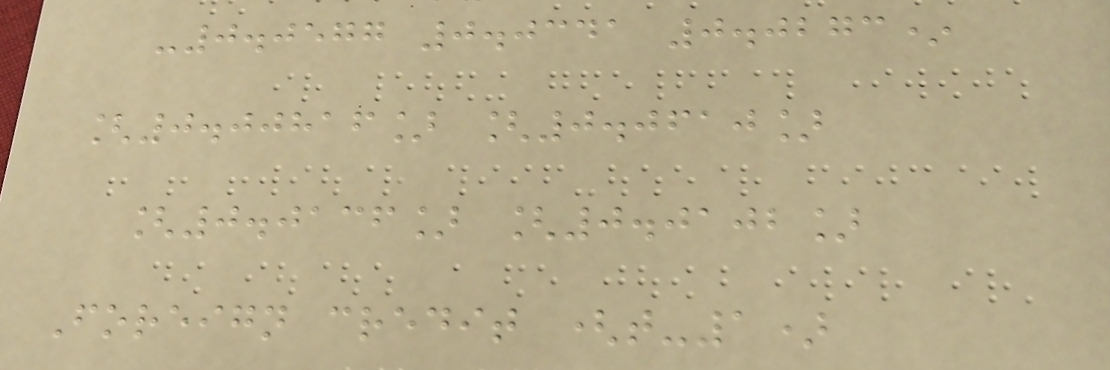-0.0577 0.0341 0.0273*
[0.00816] [0.0610]
[0.0136] [0.0102]
Foreign credit (t-1)
